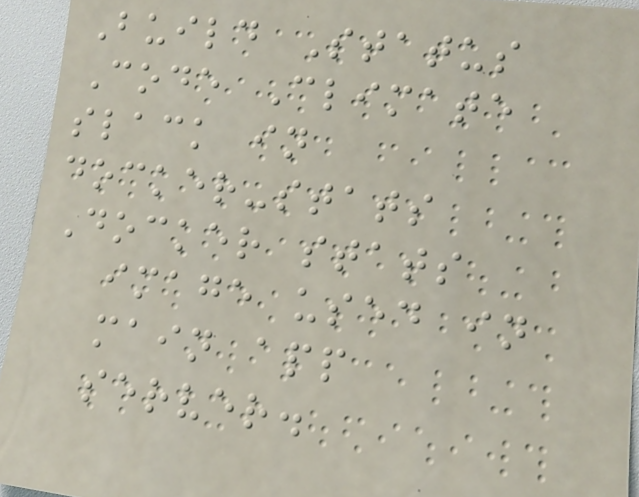Build Status
Code Climate
slack in
docker-stats
Docker stats
image used in
main app
server.
